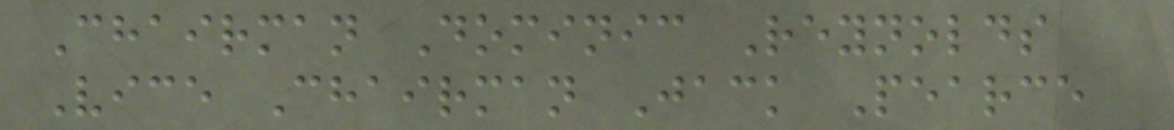Chairman Dominic Reynolds
Vice Chairman Jack Pearce
